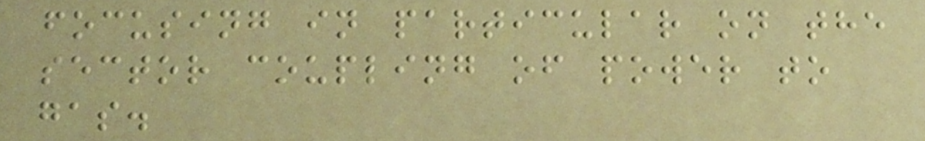focusing in particular on the
sector coupling of power to
gas.
